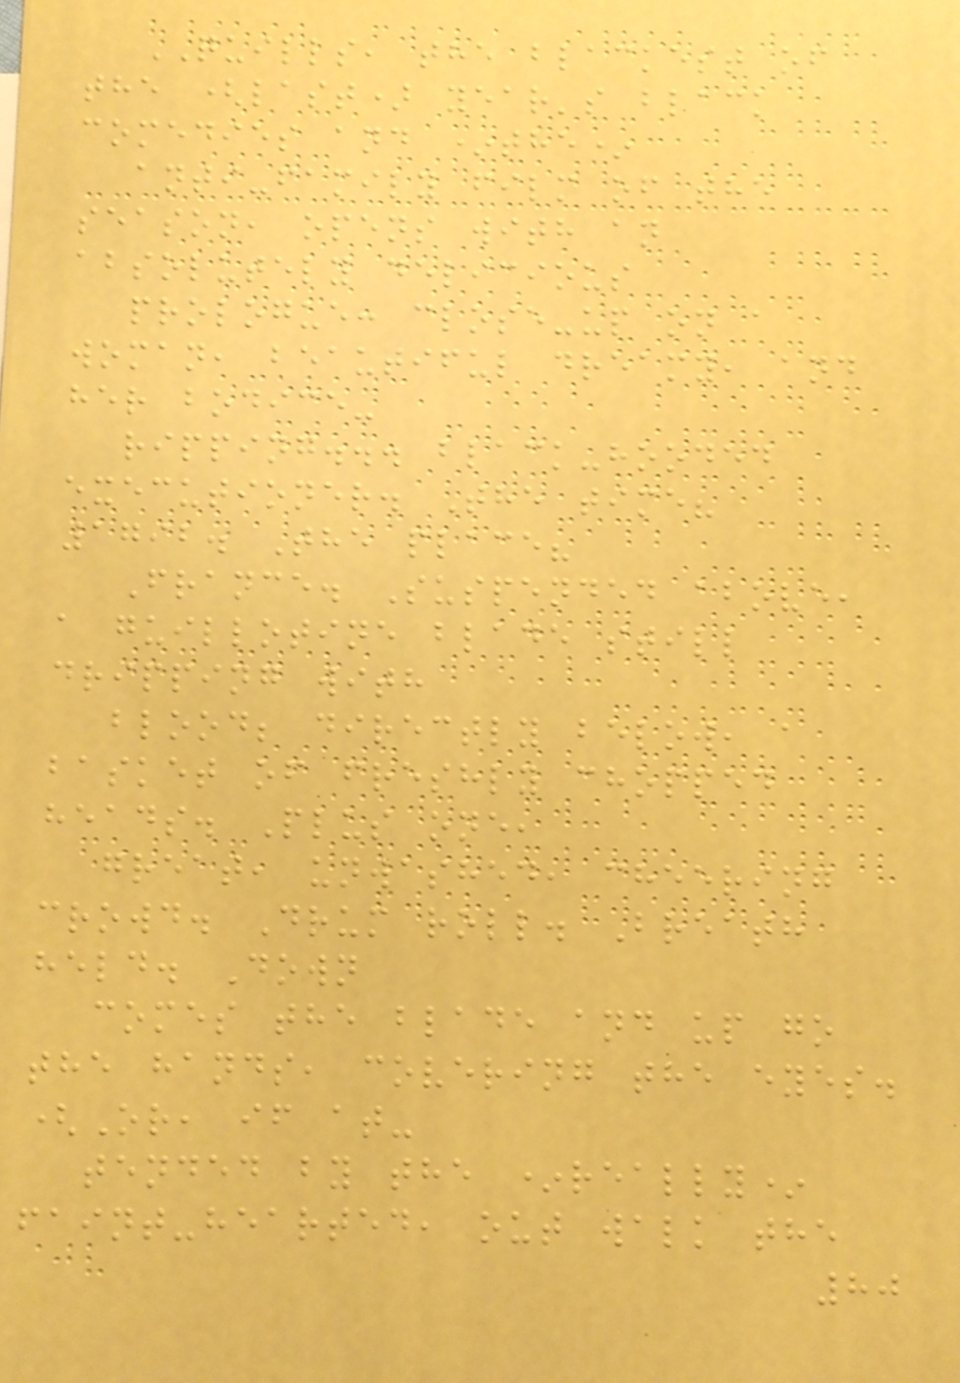QUILLS, the blackest of
the (last) year's black
comedies and *the*
anti-family film of the
season, opens with an
absolutely delicious
prologue: close-up on a
woman, beautiful dreamy, and
her bodice-
ripping... black-hooded
executioner. The time?
1792. The place?
France. Suspended above,
a guillotine blade still
dripping with
blood; directly below, a
basket of freshly chopped
heads. Plus one,
great, unwashed, cheering
crowd. Drum roll. Breath
held. Down
comes the blade and up go
the hands, covering the eyes.
(Or, if at-
tended by the *really*
faint-hearted, out walk the
80
